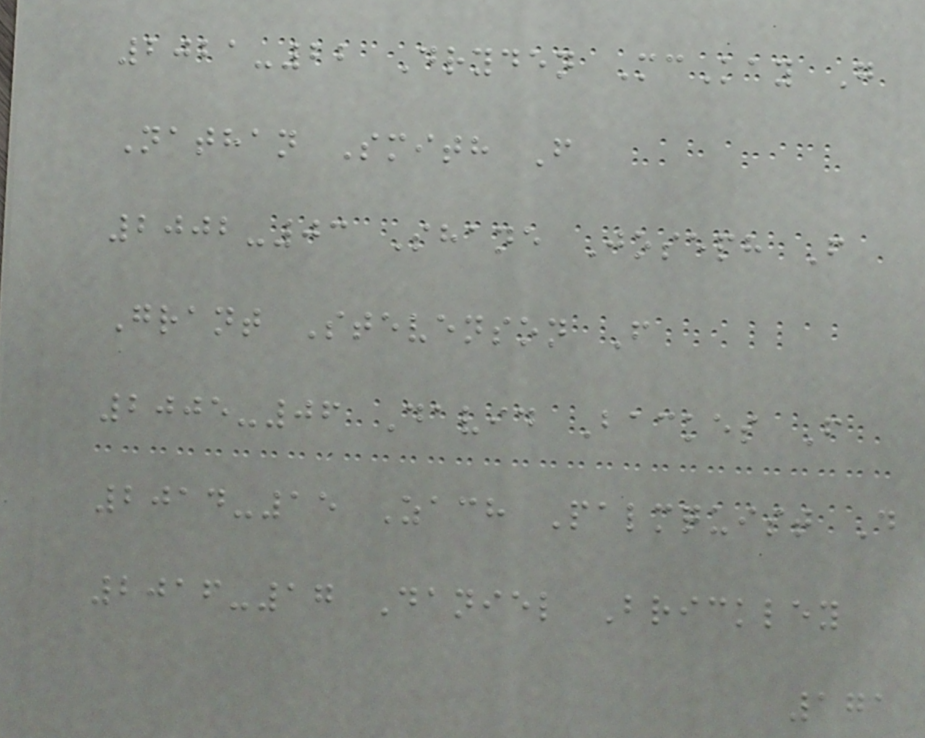2021-22 Dryden McKay G
Nathan Smith F
2002-03 Shane Joseph F
Grant Stevenson F
2005-06 David Backes F
2014-15 Zach Palmquist D
2016-17 Daniel Brickley
171
